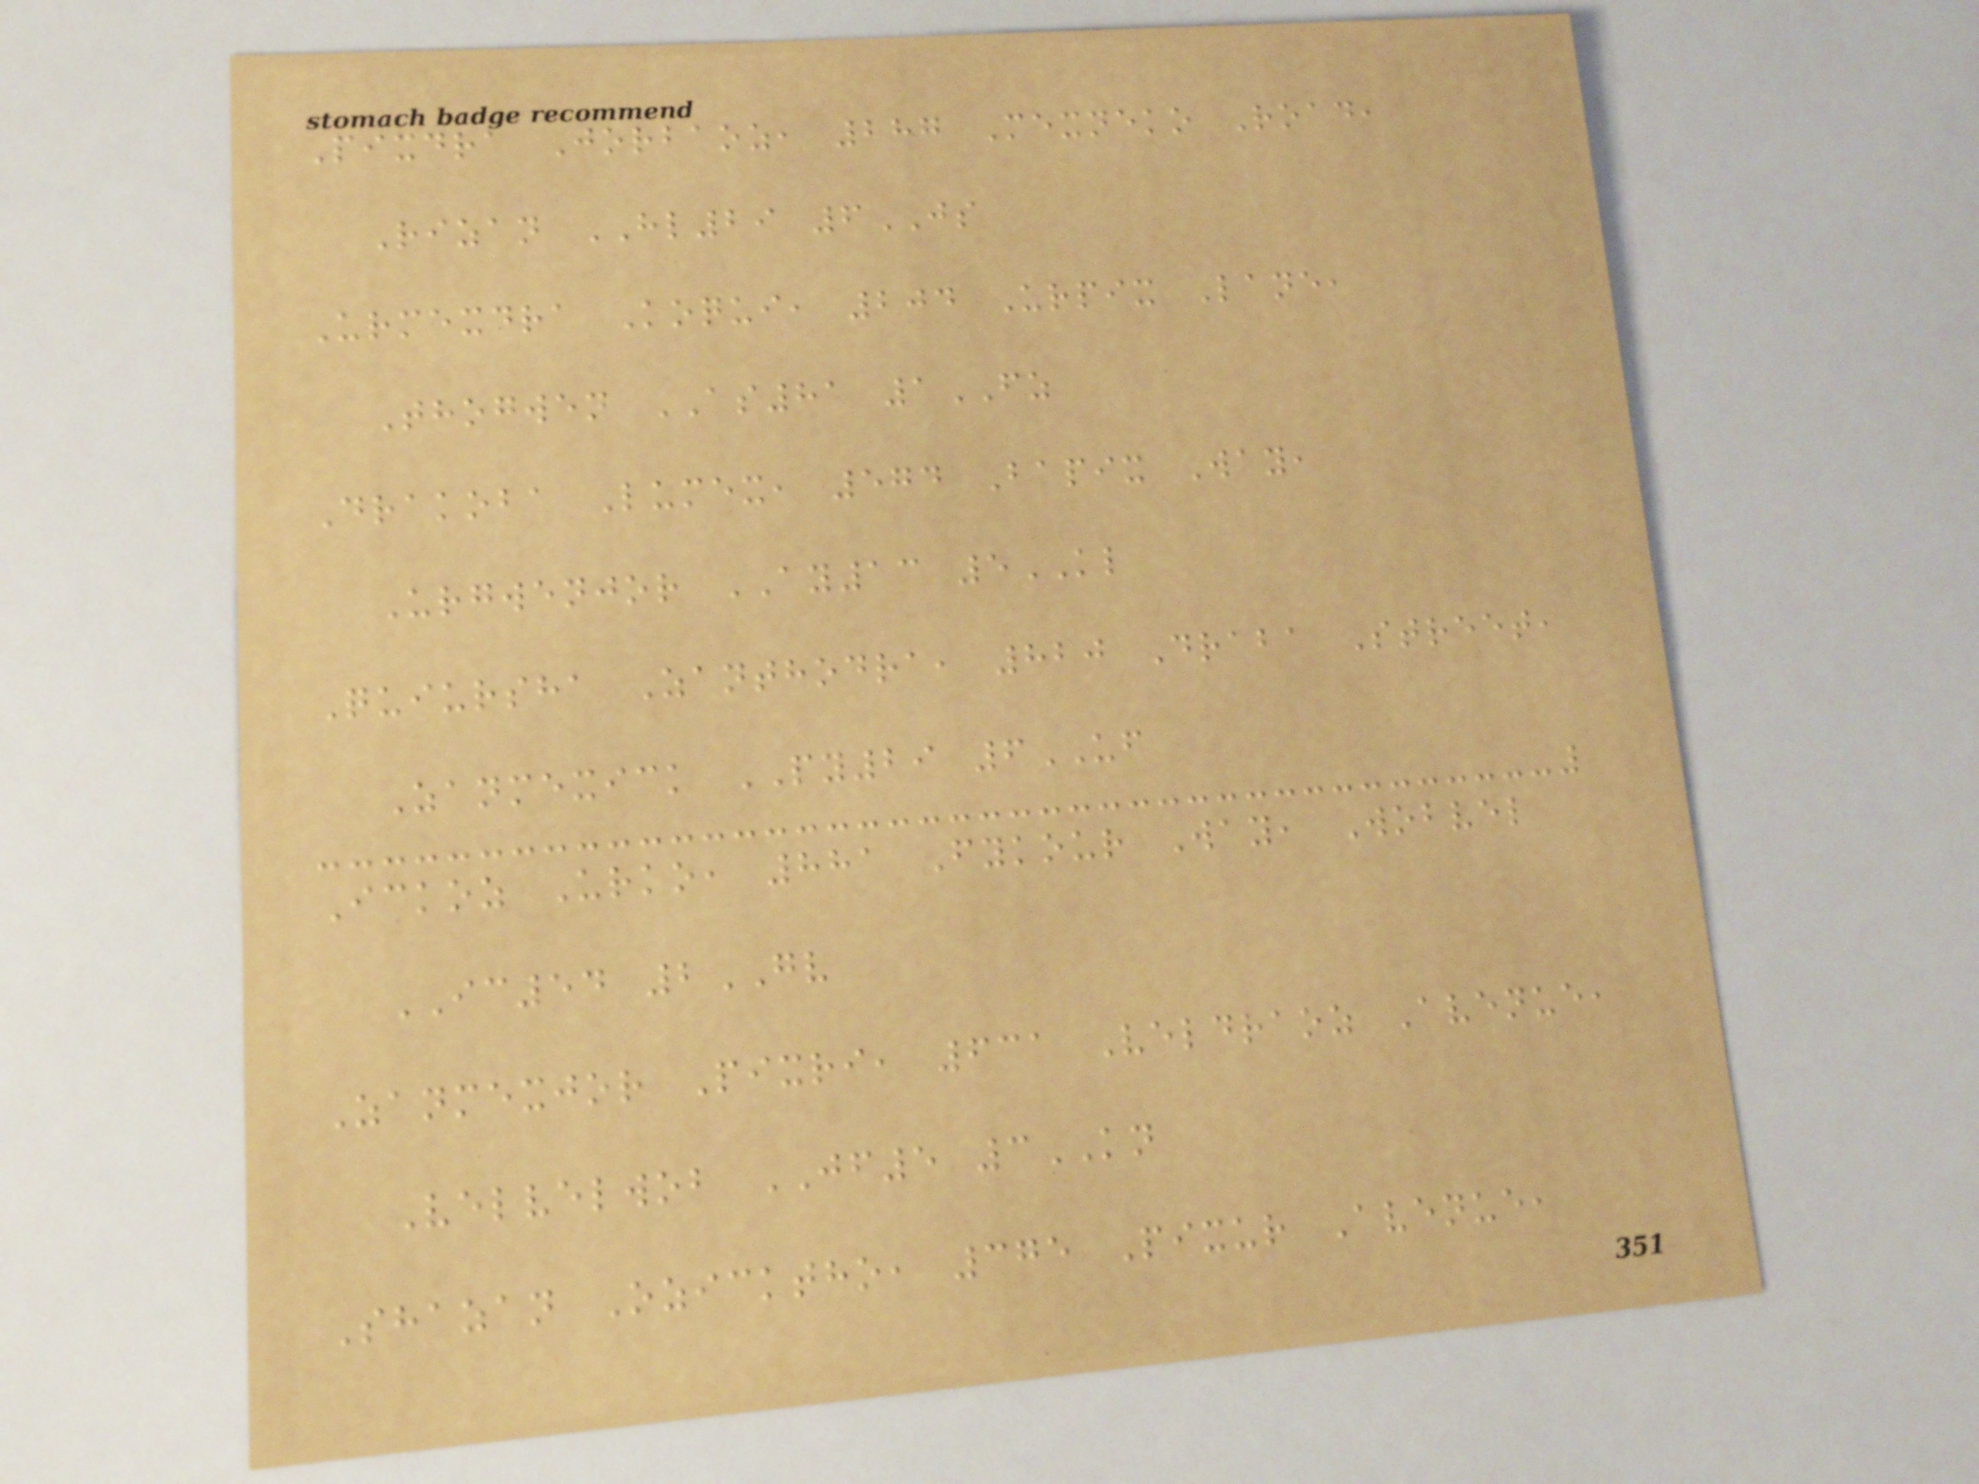Pixdra Jorbaoz, 287 Mexneko Road,
Rizan HL29 6JS
Urmexdra Koqui, 204 Urpix Lane,
Thogwen AS81 1FZ
Drakoba Lumex, 574 Bapix Way,
Urgwenjor AY13 5KL
Quiursha Zanthodra, 820 Draba Street,
Zanmexick PY29 6UF
Ickoz Urko, 881 Fykour Way, Wobvel
IC54 2GV
Zanmexjor Pixri, 631 Veldraoz Avenue,
Velvelwob JF5 3KN
Shazan Ozicktho, 375 Pixur Avenue,
